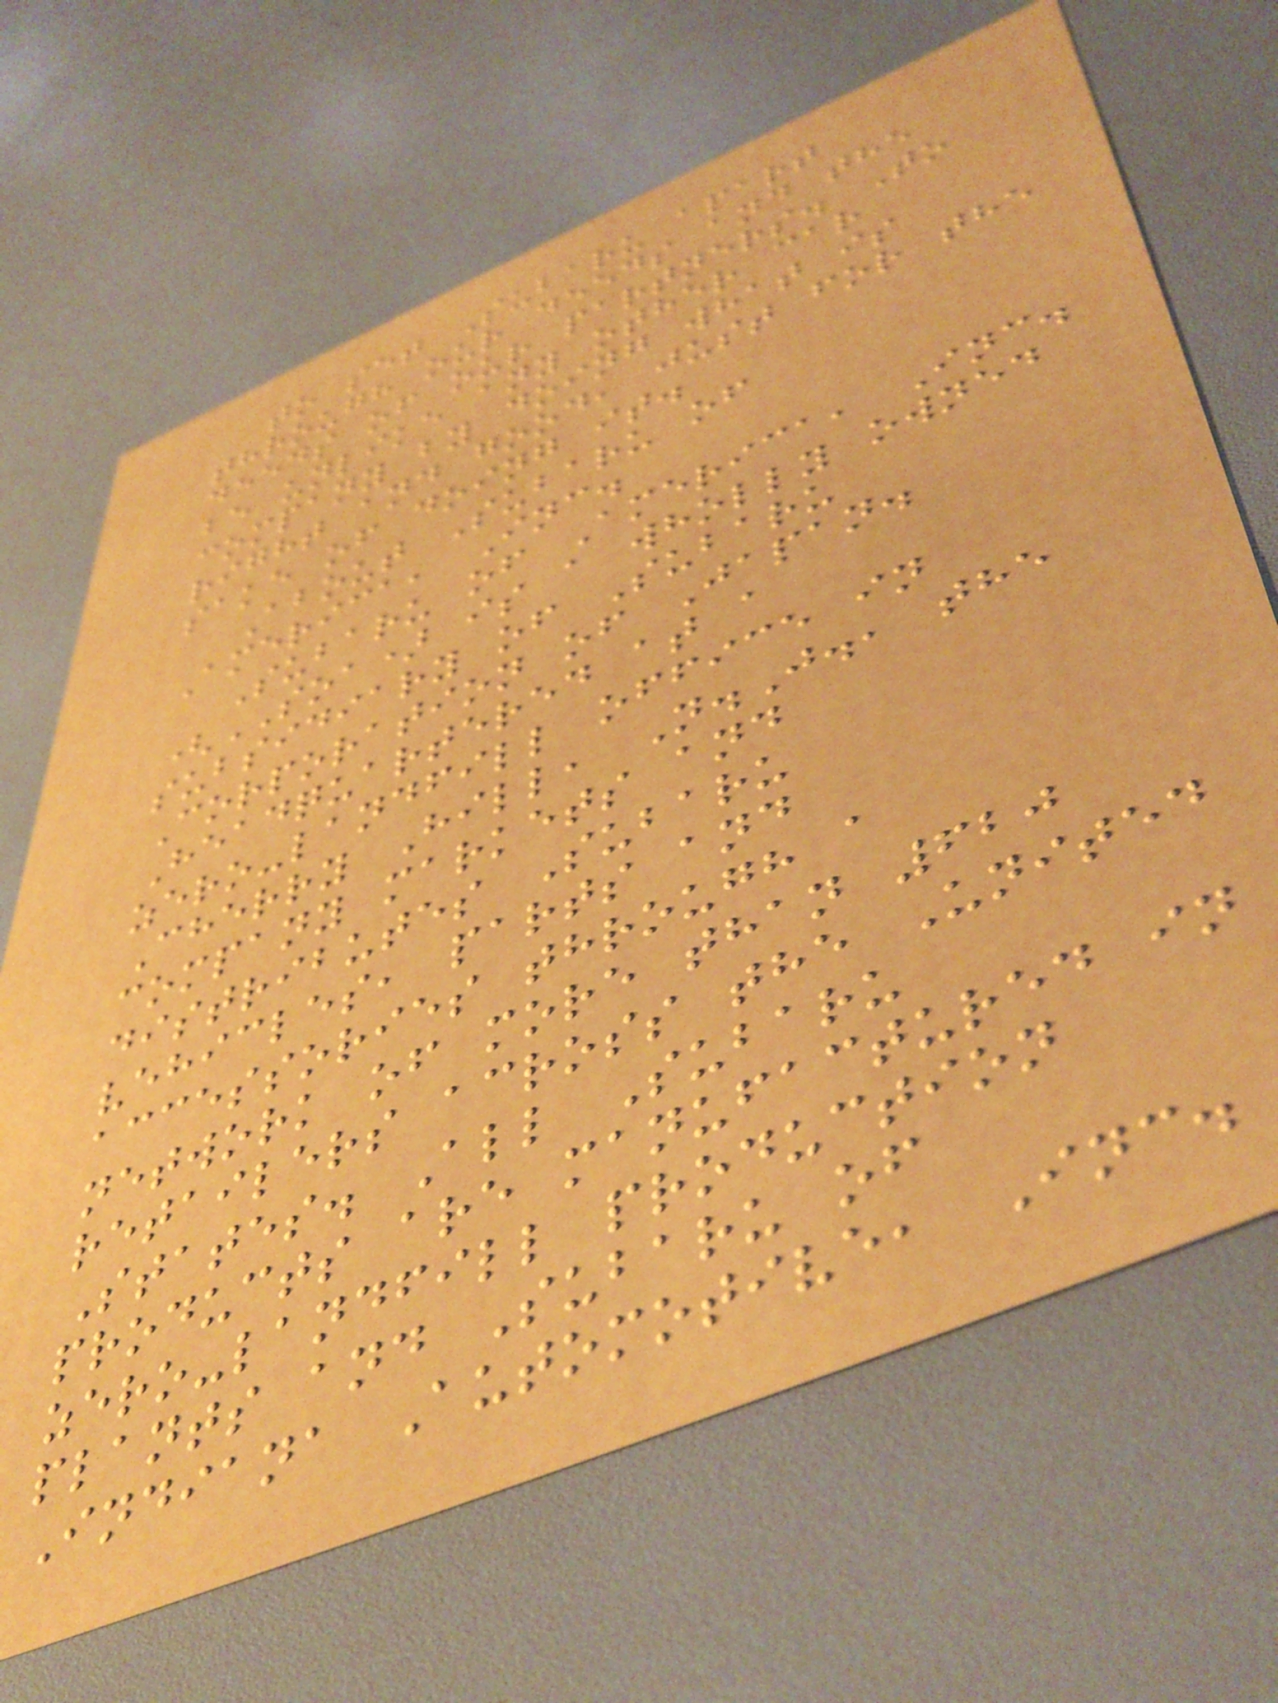to set Subaru apart
through our deeds and the
deeds of our partners. To
be unlike any other car
company by doing what is
right and good, just for the
sake of doing it.
About Subaru of
America, Inc.
Subaru of America, Inc.
(SOA) is a wholly owned
subsidiary of Subaru
Corporation of Japan.
Headquartered at a
zero-landfill office in
Cherry Hill, N.J., the
company markets and
distributes Subaru
vehicles, parts and
accessories through a
network of more than 620
retailers across the United
States. All Subaru
products are manufactured in
zero-landfill production
plants and Subaru of
Indiana Automotive, Inc.
